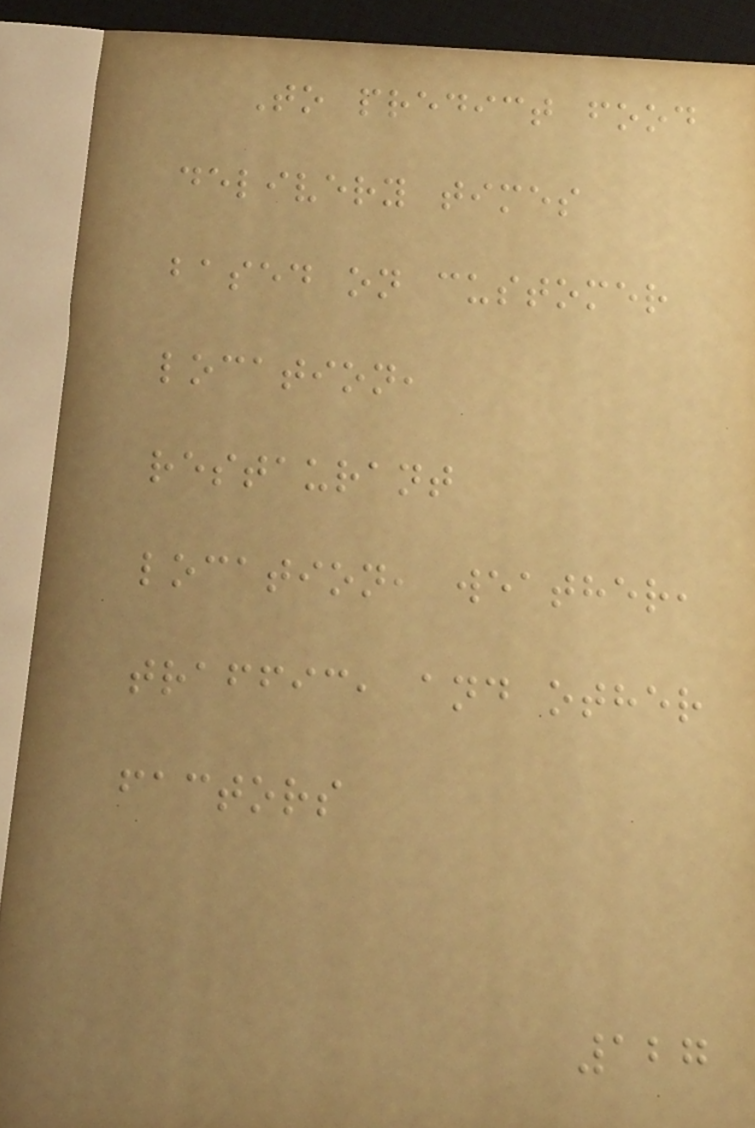To predict food
delivery times
based on customer
location,
restaurant
location, weather,
traffic, and other
factors
127
